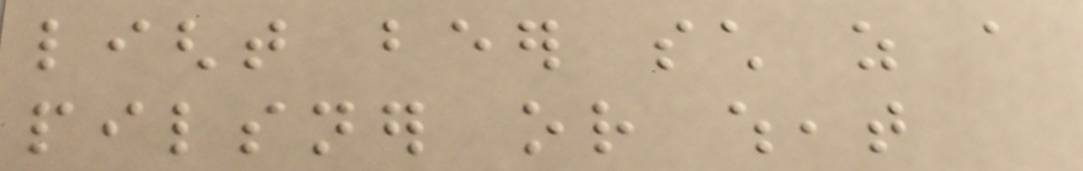light beer such as a
pilsner or wheat
